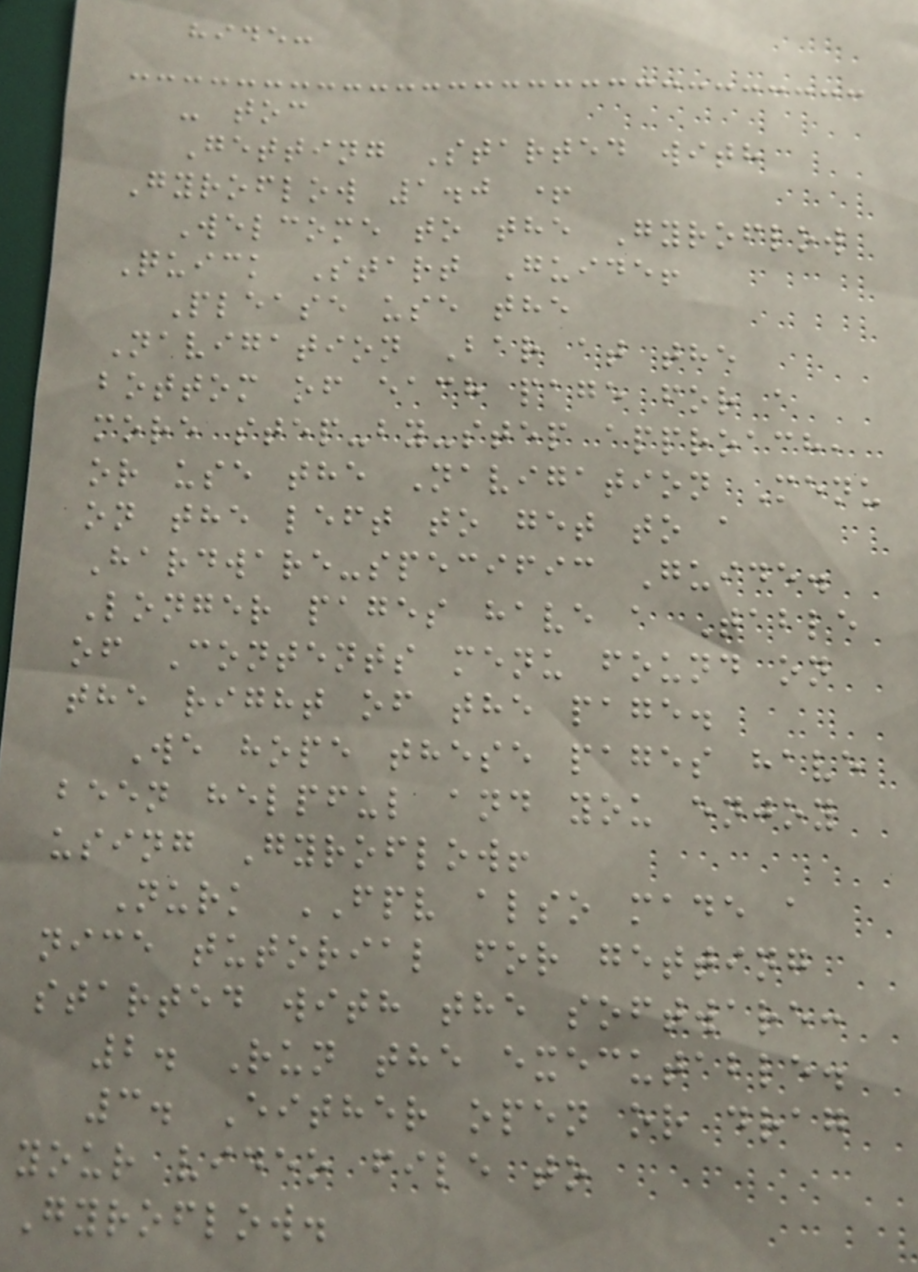hide:
- toc
Getting Started with
Gyroflow 1.0 +
Welcome to the Gyroflow
Quick Start Guide!
Please use the
Navigation Bar at the
bottom of each page for a
more step-by-step approach,
or use the Navigation Menu
on the left to get to a
Hardware-specific Guide.
Longer pages have a Table
of Contents menu found on
the right of the page.
We hope these pages have
been helpful and you enjoy
using Gyroflow!
Nurk FPV also made a
nice tutorial for getting
started with the software:
2. Run the executable.
3. Either open or drag
your video file to
Gyroflow.
